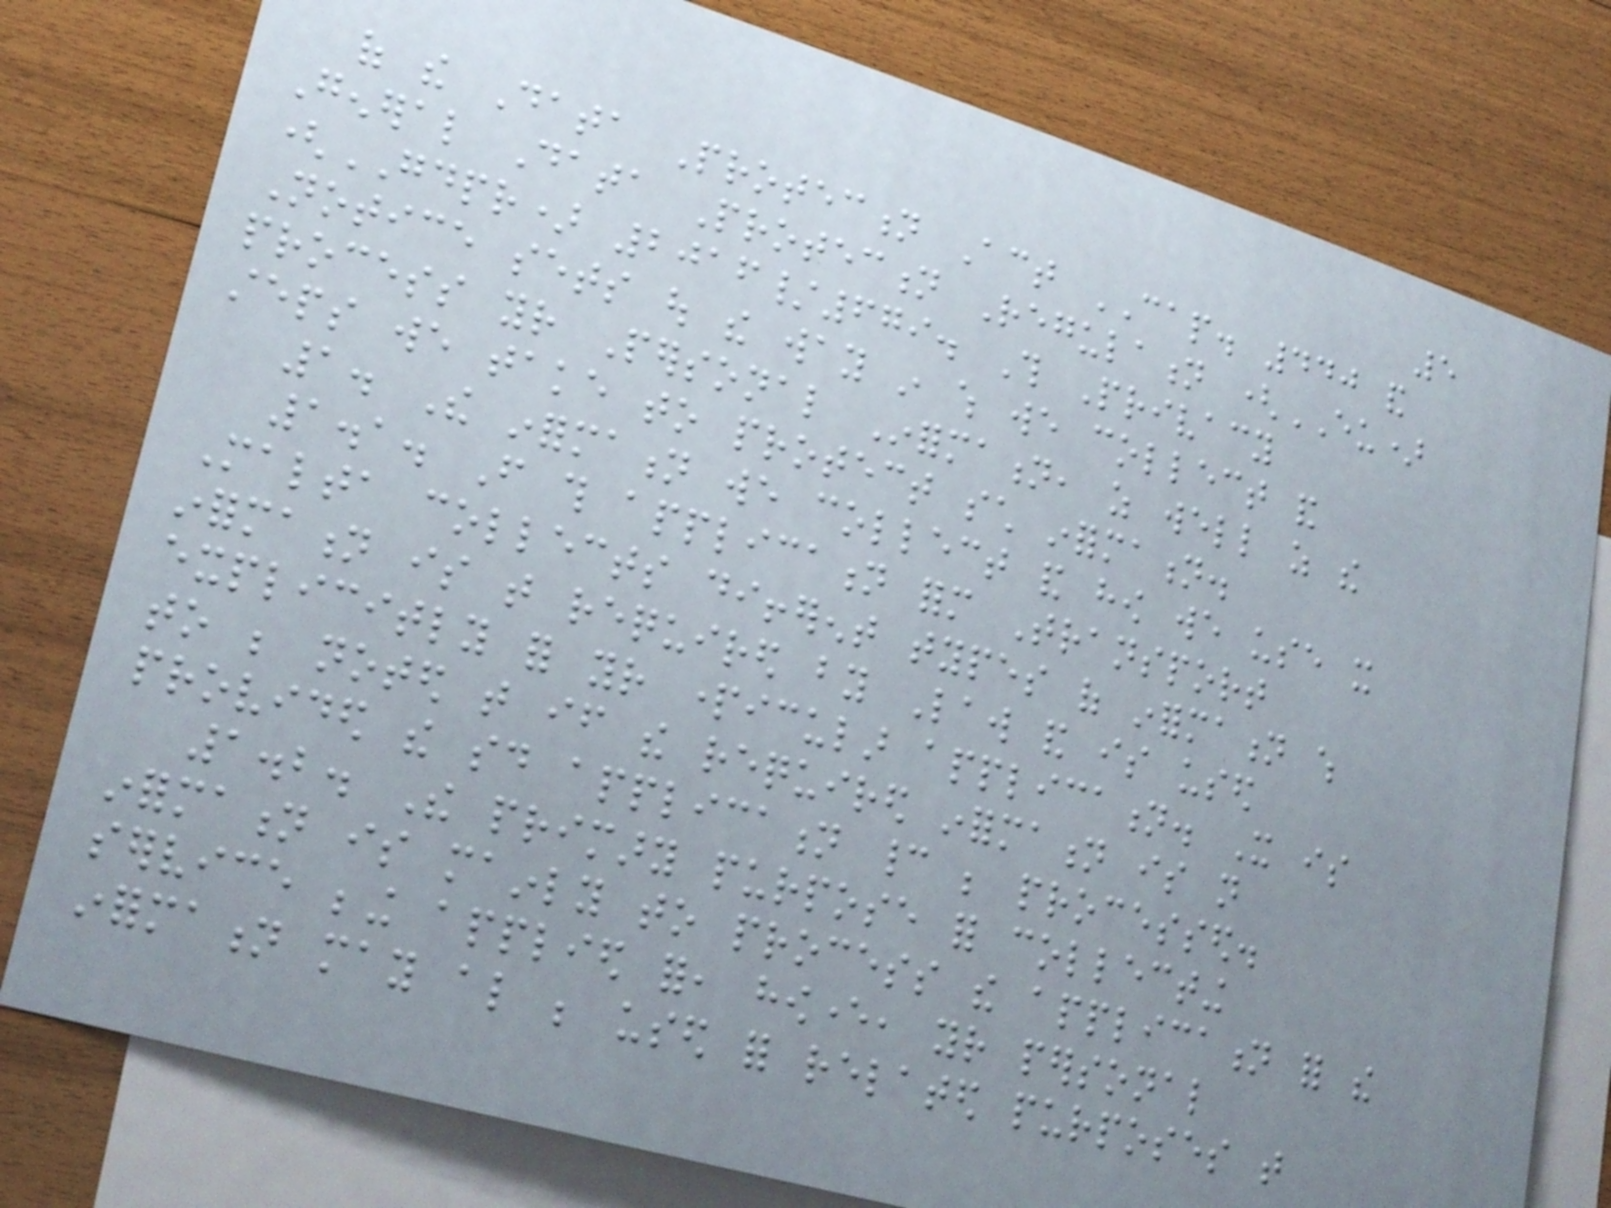5
of the Data Protection Act CAP. 440 and
General Data Protection Regulation (EU)
(GDPR) 2016/679. This Privacy
Notice sets out the way in which we collect and
process your Personal Information, as well as the
steps we take to protect such information.
1. The information we collect and how we use it
1.1. From this application form Transport
Malta collects different types of information which
information is that required by Law and is used
explicitly for your particular application. It is
to be noted that if the required information is not
provided the said application cannot be processed.
1.2. The primary purpose for collecting
information is mainly to process the application for the
service being applied for, however, your personal
information may also be used for related purposes that
